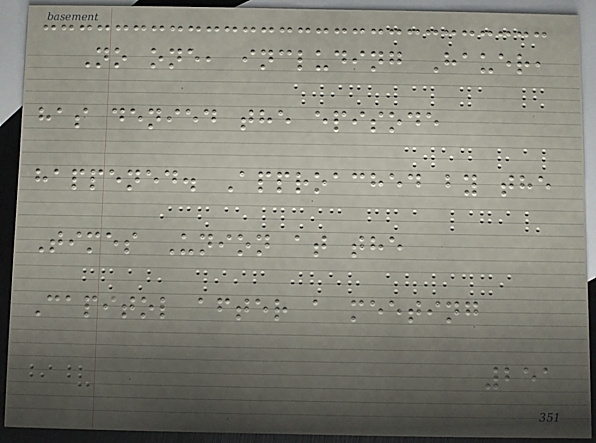No one, including Hauer,
has denied the episode
happened. Approached by the
Times Union at the
Capitol after a meeting
251
